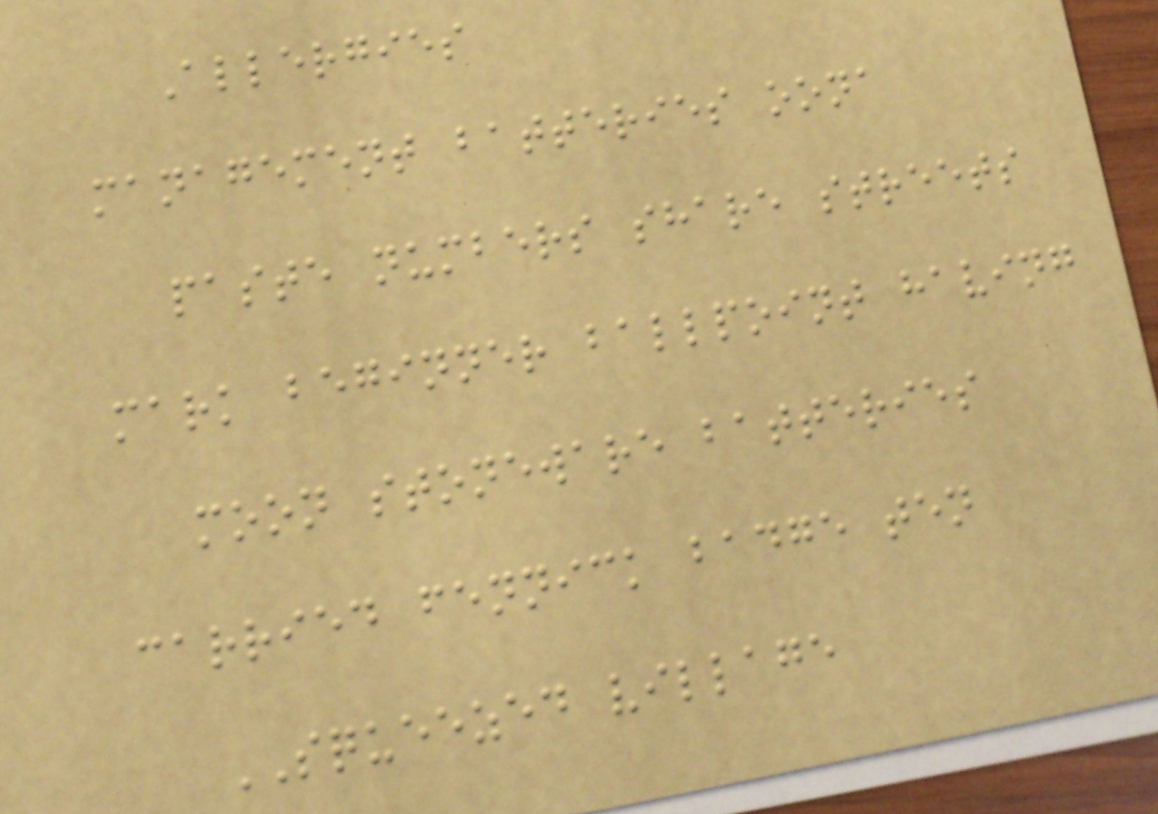Allergies
management batteries oona
paste numbers share streets
mark beginner ballpoint having
moon stoneware batteries
carried fennick badge ten
SQUEEZED village
